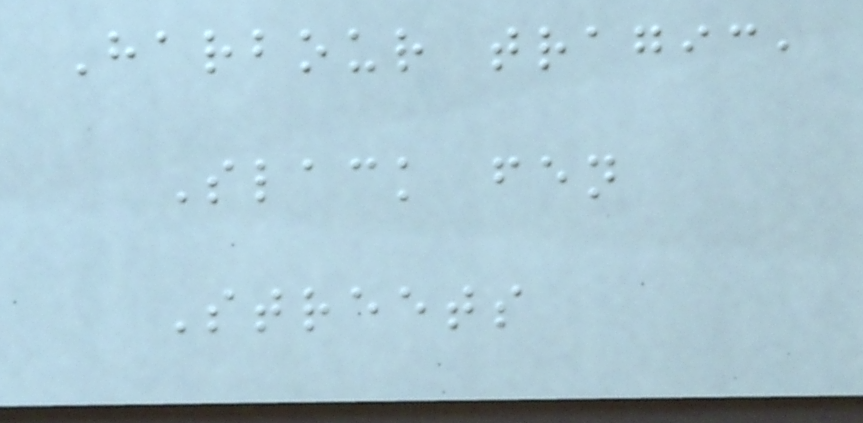Harbour tragic,
Slack fen
Streets
